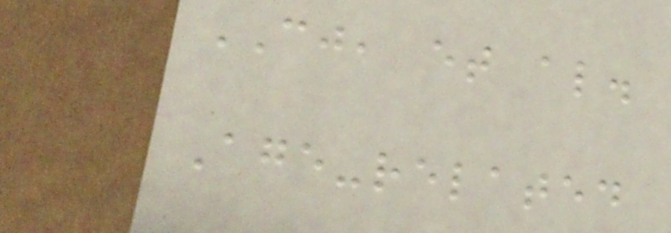CJ, et al.
Age-related
